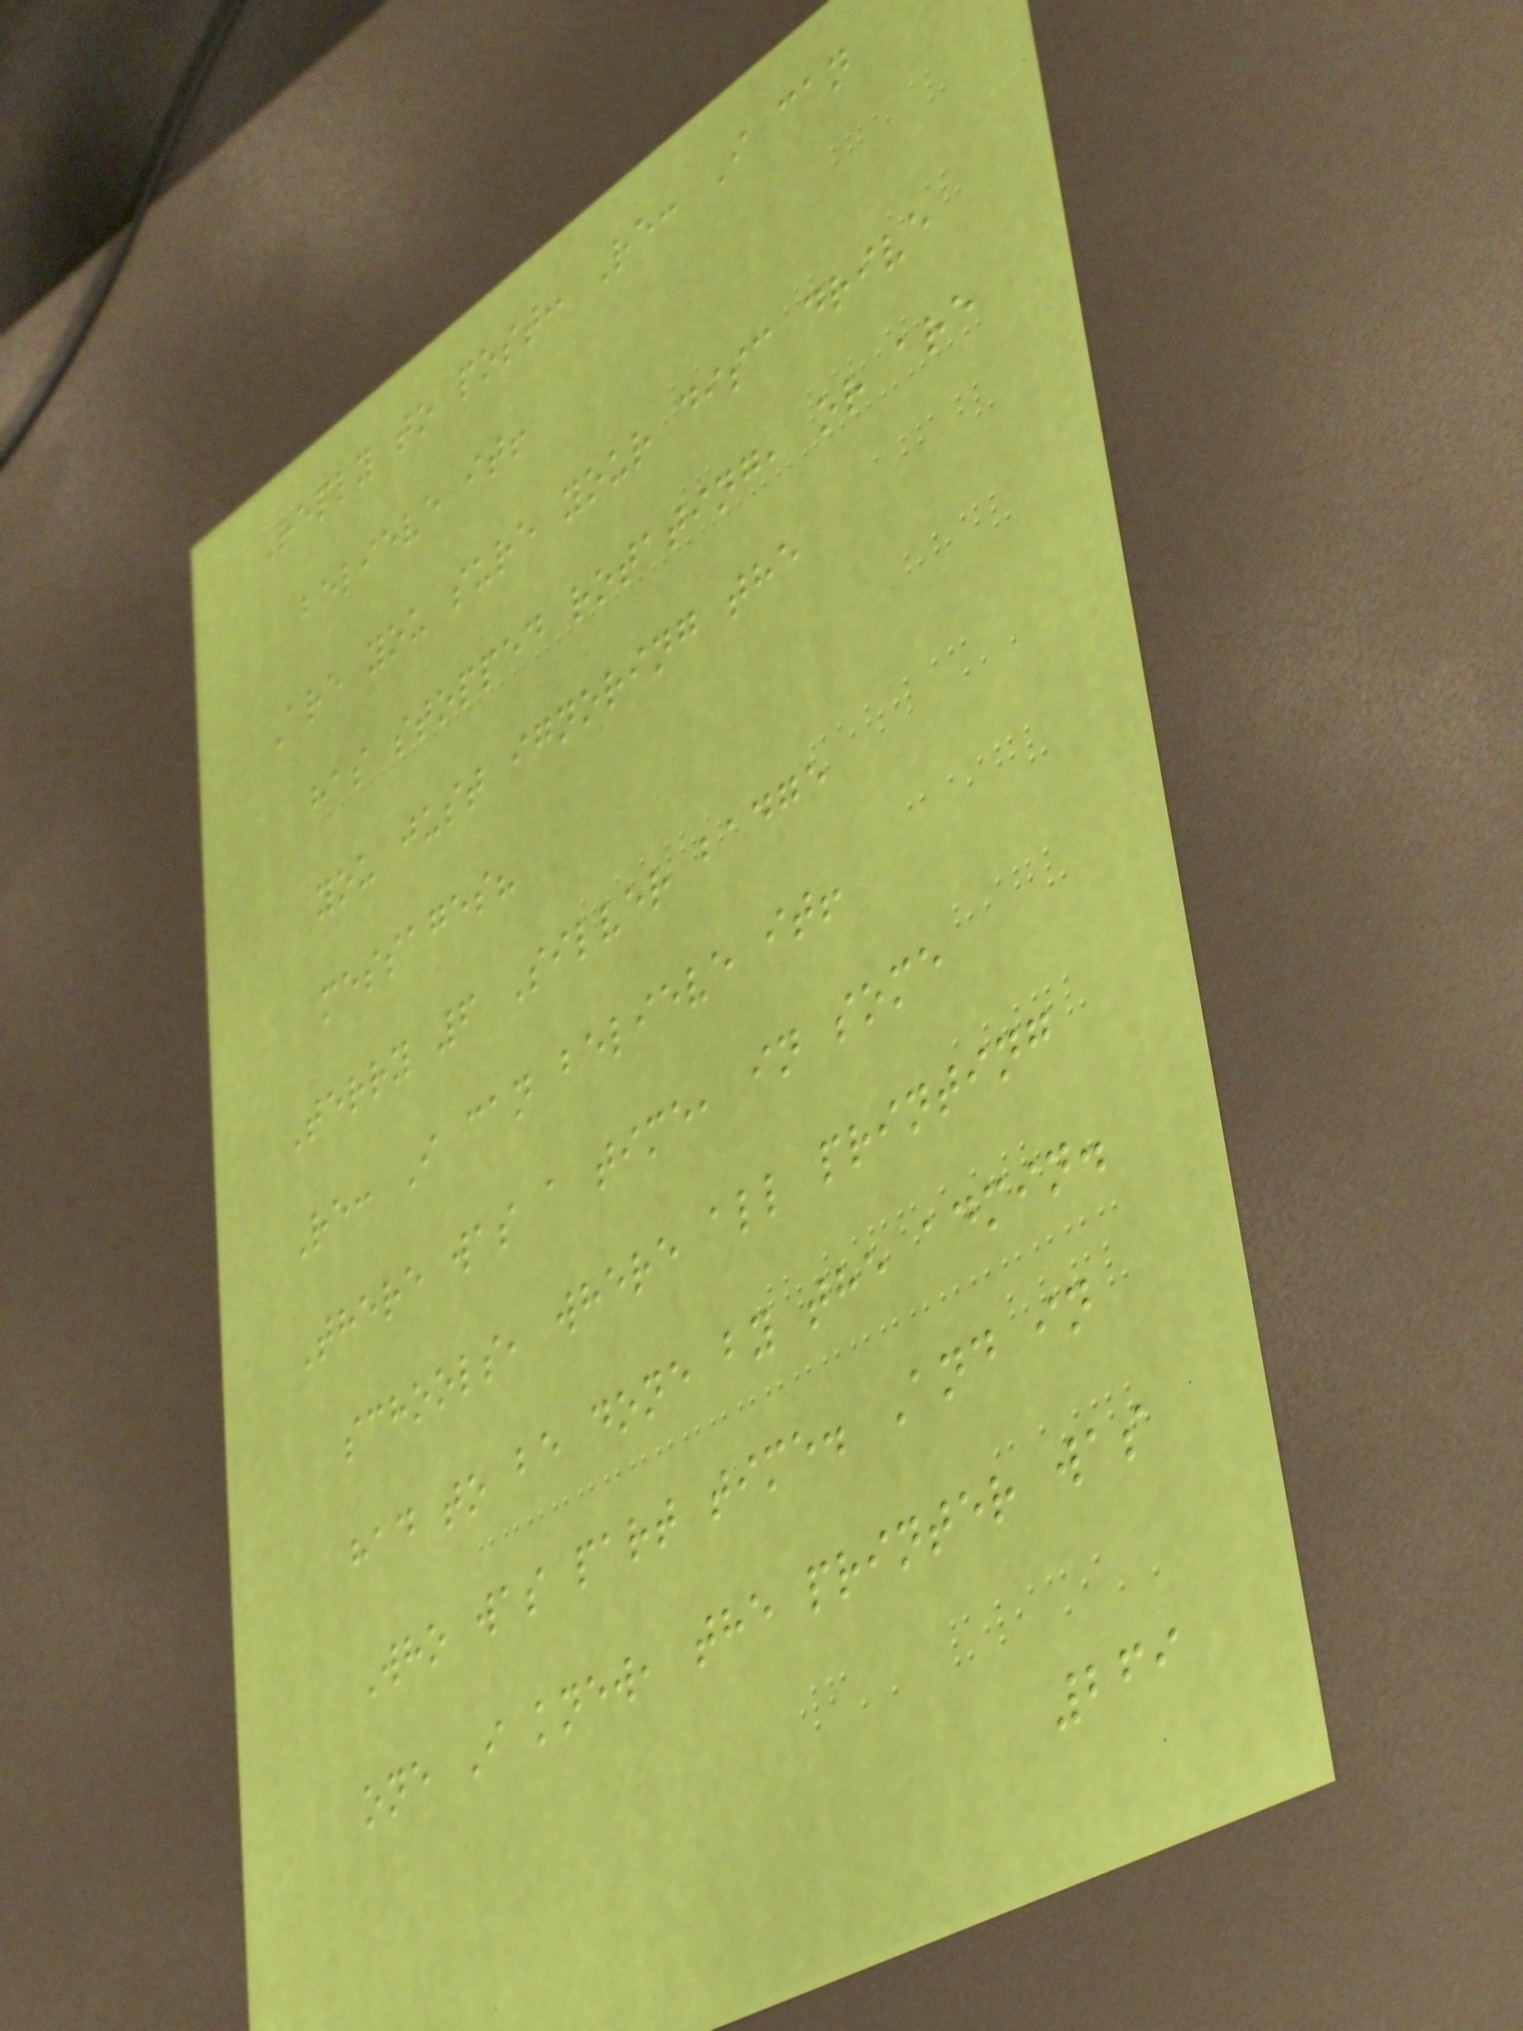Reply to post: Re: I can
believe it!
Are you sure your disc drive
has stopped rotating, or are
you just ignoring the
messages?
Terry 6 Silver badge
Re: I can believe it!
There was a time, in some
schools, where all printing
had to be done by the admin.
Who was part time. And in
one I knew, the printer was
269
